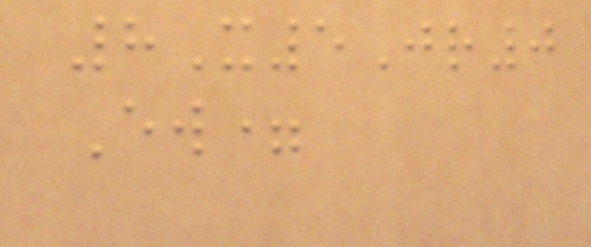8X5Jr0
Ew=
